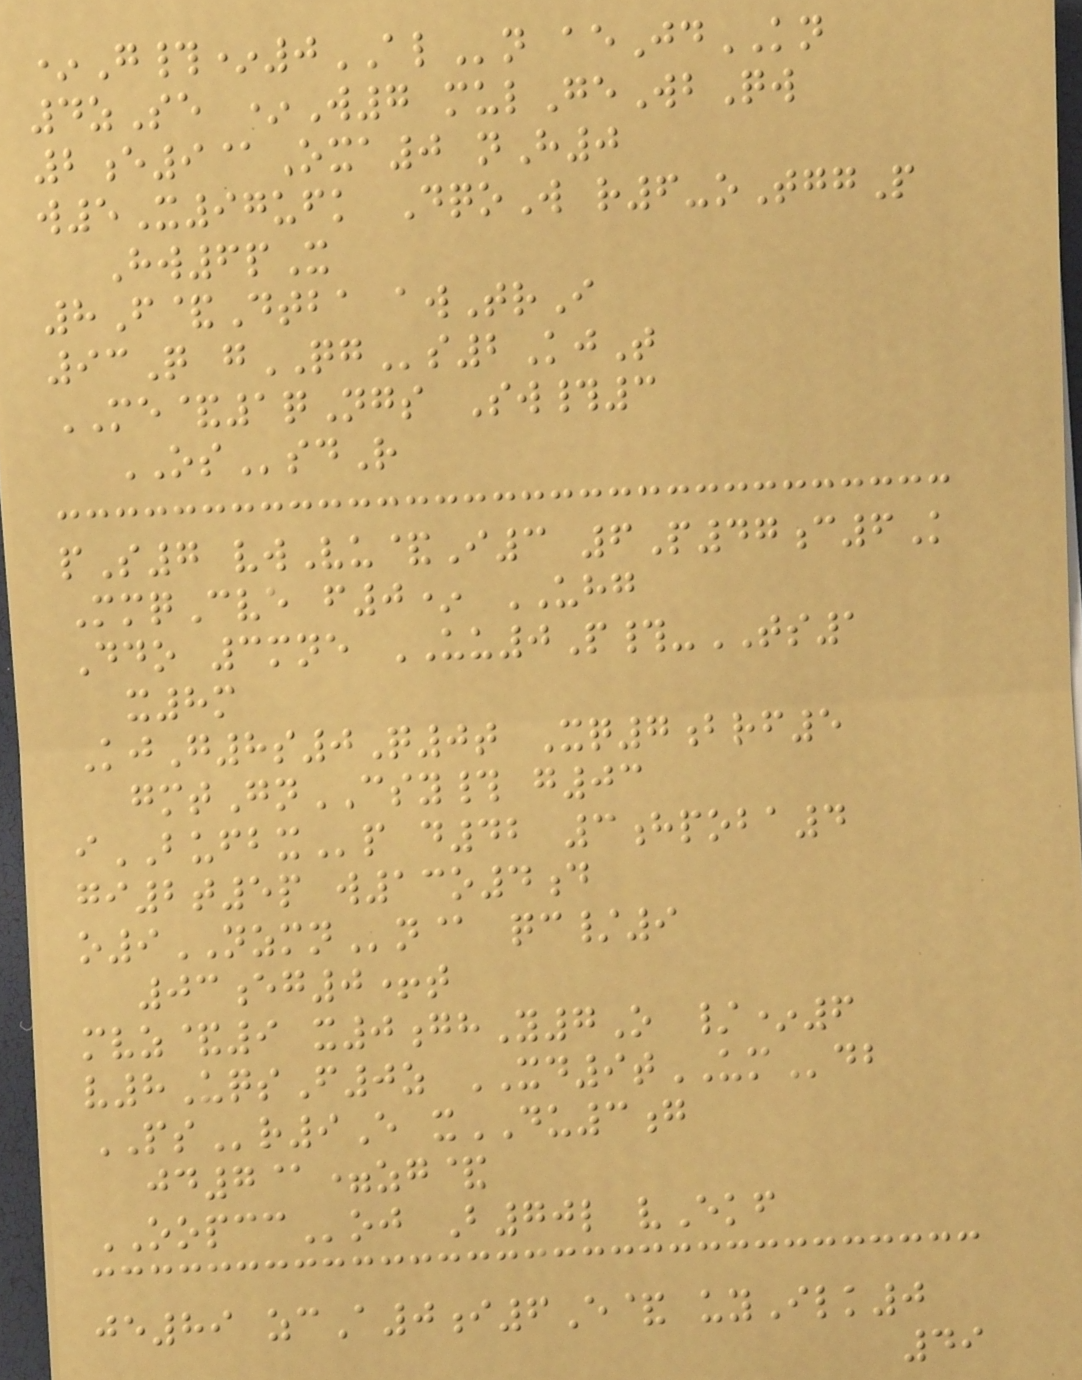*G#*0ALn aeJdKN
4zSe *W7 mulGeWbQw
2e9@Oxa0 nH0
w5X97ufk DqoW r6-oTggP
Hw6pX
8F&Dtba awTrI
93Q gQGs2KjT
ME&1qNgs Sw#3
OSsdR
pS7 vwVu&I3 6P47c6K
MmqCve f0* UHG
Ddo 3mne UU0P#-TS1
x8m
KjG8s0Q0t Xq7brf5
gmtGnCSY# g03
iBUFBXp d42 3hpoba4
gi2t5p w13o4d
o9NZMNn@ qc/9
03eg0+t
mvz&9 x0ghY7O /*6
v8UqsF0z XD9tUMdb
PSr9E xDU3g
jd7@=zg&
OOPCCoj B70l vEkf
je89 zcA0i6E& uyIlk0
49
